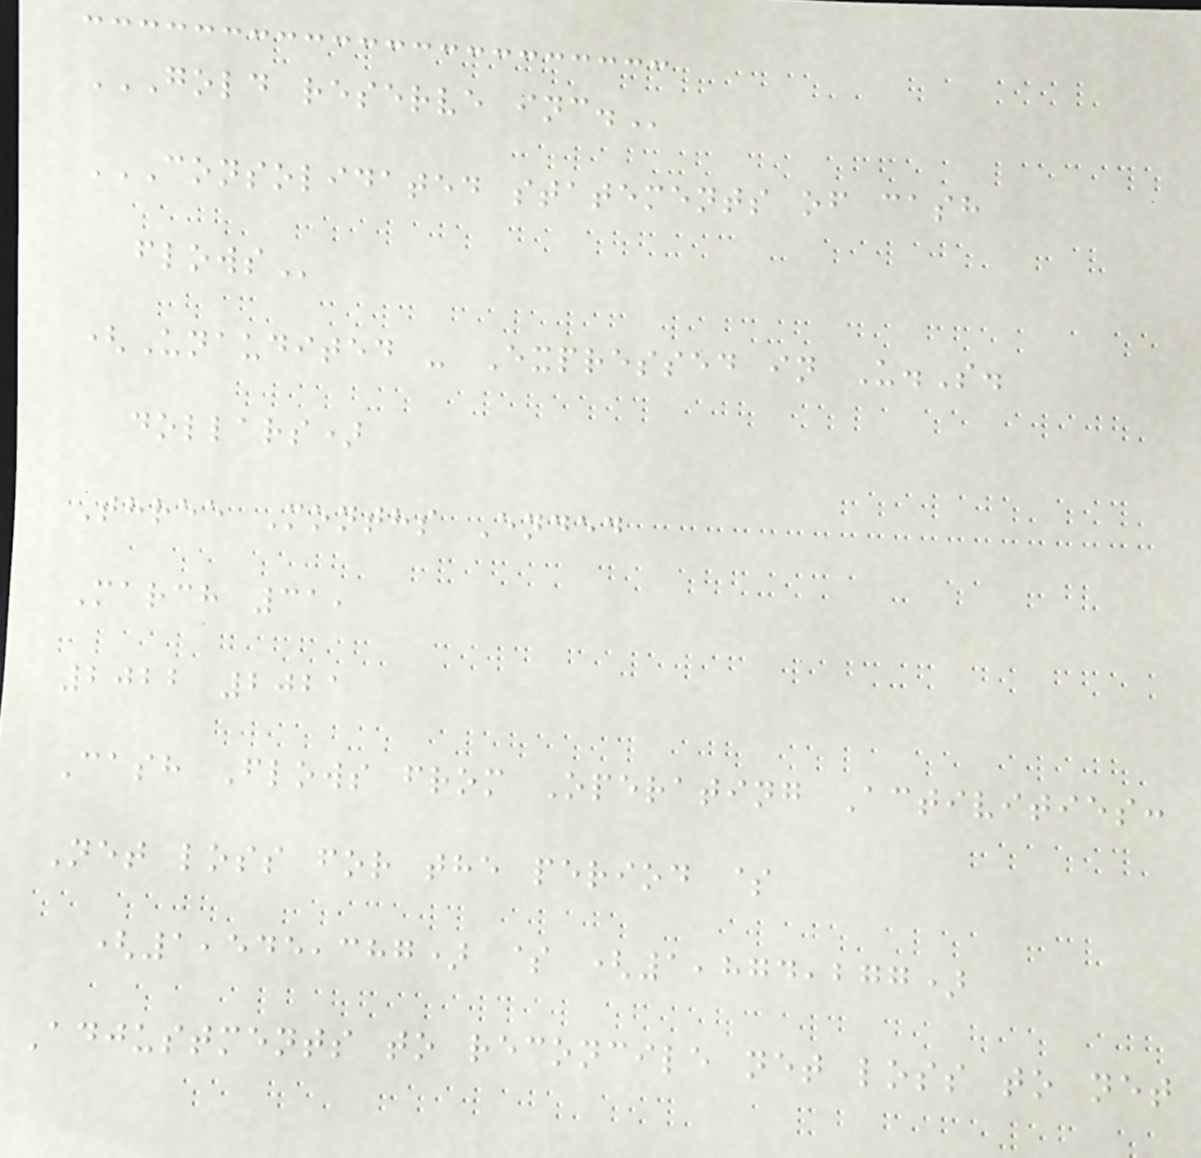GOLD RESERVE INC.
CONSOLIDATED STATEMENTS OF CASH
FLOWS
(Unaudited - Expressed in U.S.
dollars)
Three Months Ended
March 31,
2022 2021
Cash Flows from Operating Activities:
Net loss for the period $
(1,545,387) $ (1,874,277)
Adjustments to reconcile net loss to net
